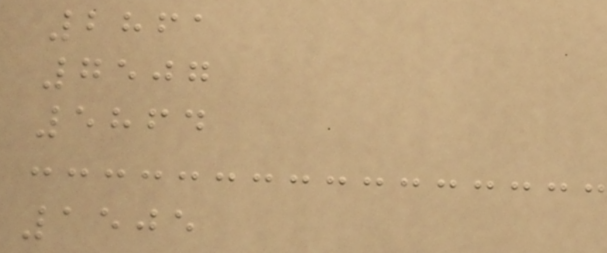2861
7507
5864
1505
